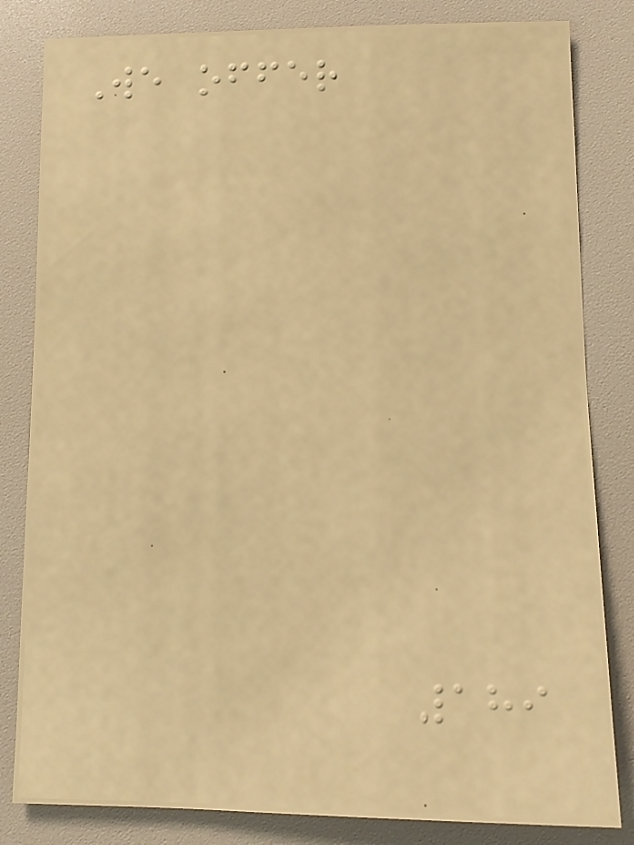We offer
189
